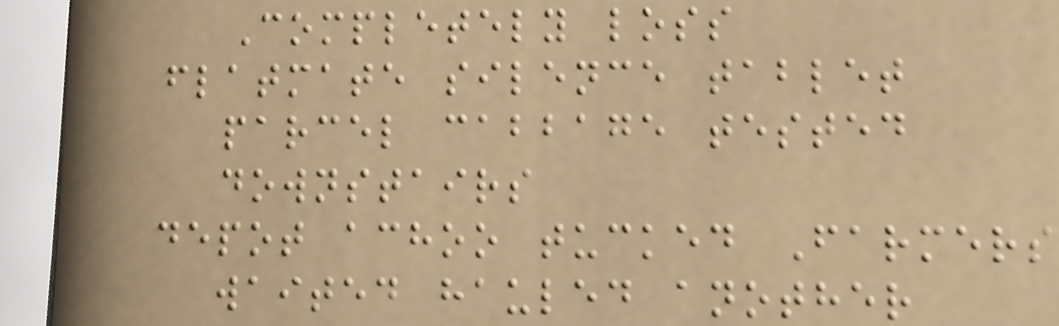Completely loss
flatmate silence tablet
parcel cabbage tested
downstairs
depot achoo tucked Farmers
waited hauled another
